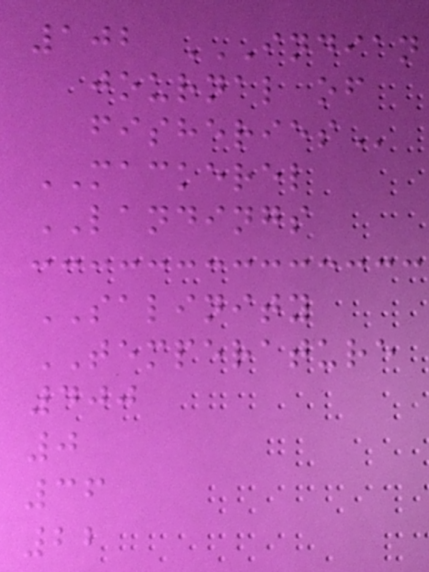102 INDIAN
JOURNAL OF
FISHERIES
MACKEREL
LANDINGS
SALINITY
TEMPERATURE
400
0
36
22
